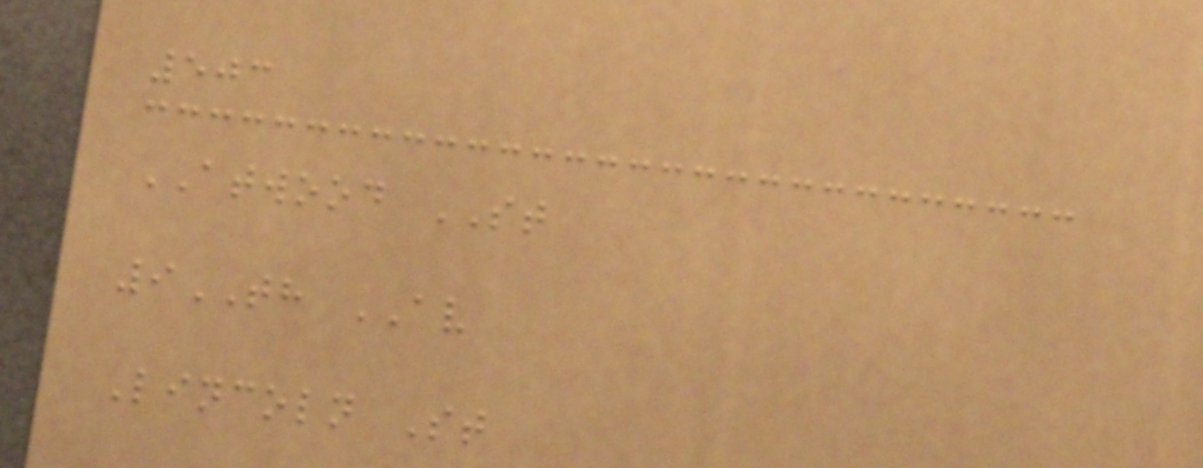503
ATWOOD ST
9TH AV
Lincoln St
